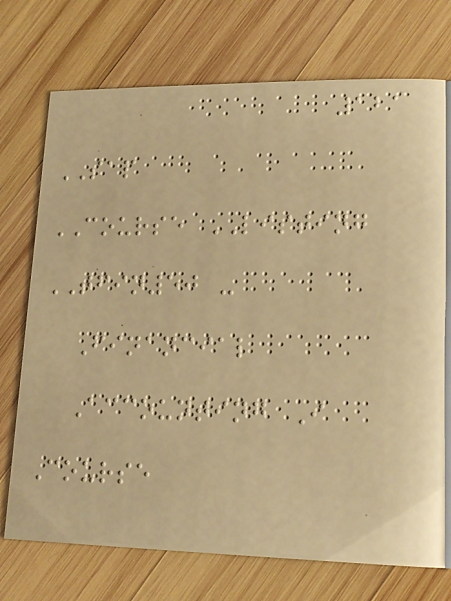121
SAP
COURSE LISTING
TFIN50 -
Financial
Accounting I
Course
